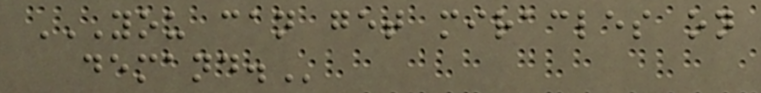YOU CAN GET MIRACLES ON
DEMAND.
